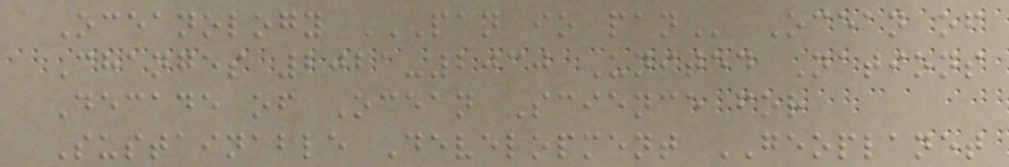Oceanology PAN IO PAN Ocean of
Changes 2021-2030 United Nations
Decade of Ocean Science for
Sustainable Development GEOPLANET
